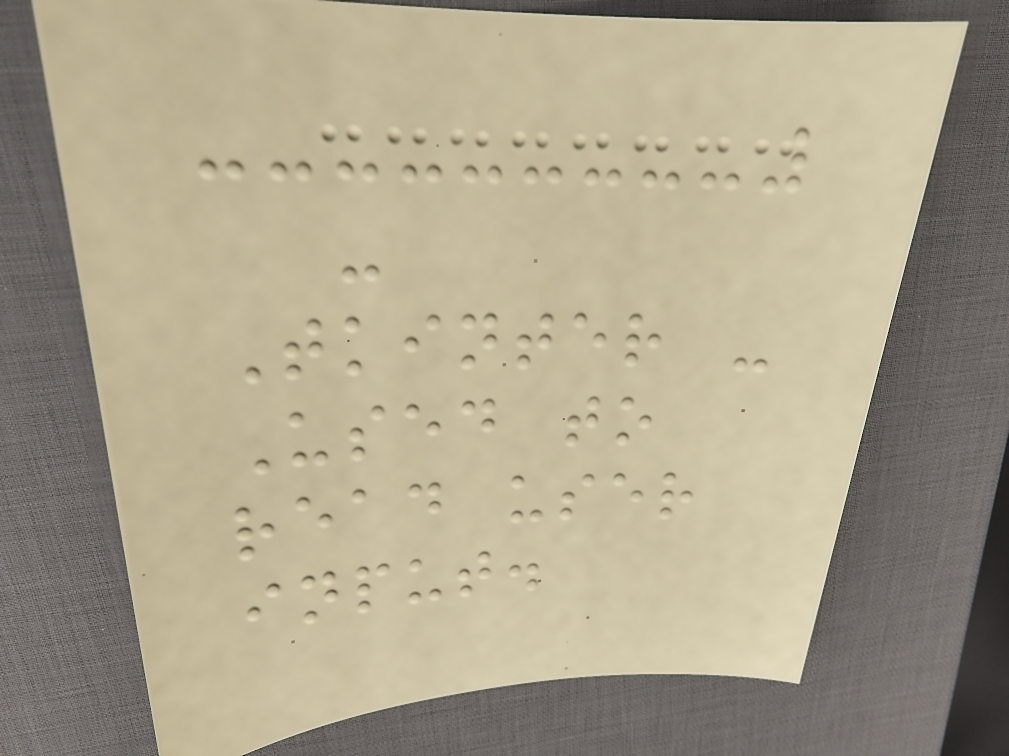-
Tkinter -
Used to
read user
input.
